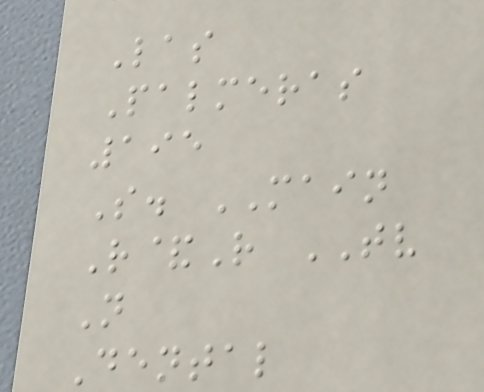Las
Palmeras
195
S. MAIN
R&R TV
N
Dental
